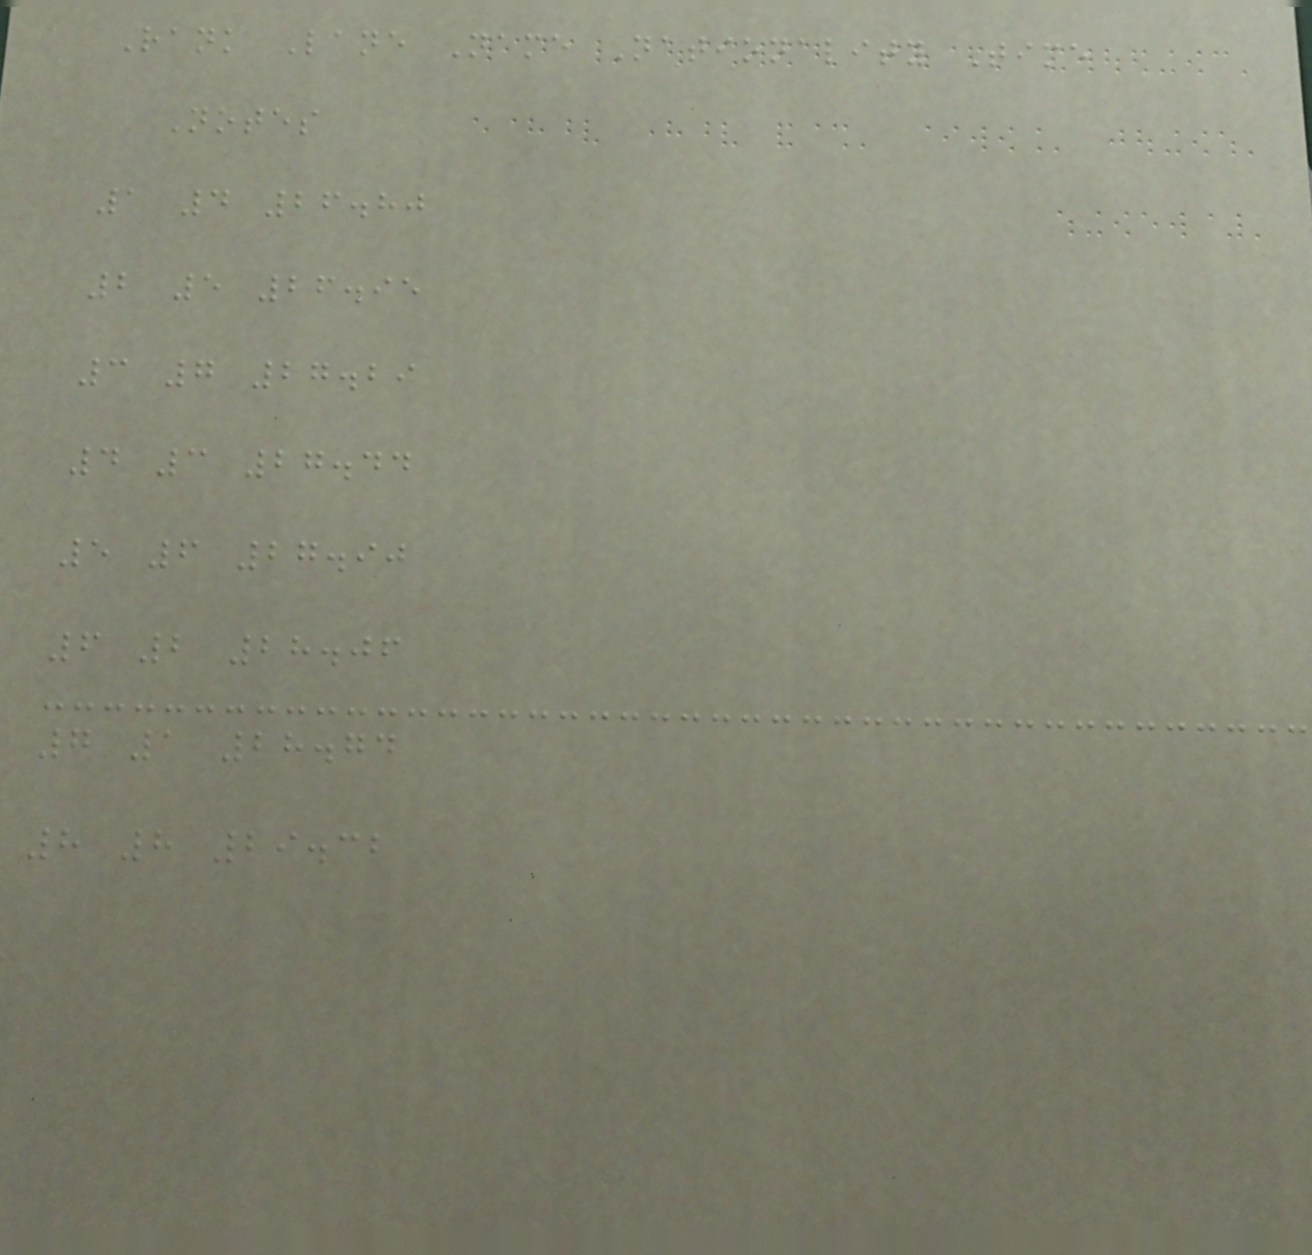Rank Lane Name Nationality Time
Notes
1 4 26.80
2 5 26.95
3 7 27.29
4 3 27.44
5 6 27.90
6 2 28.06
7 1 28.74
8 8 29.32
